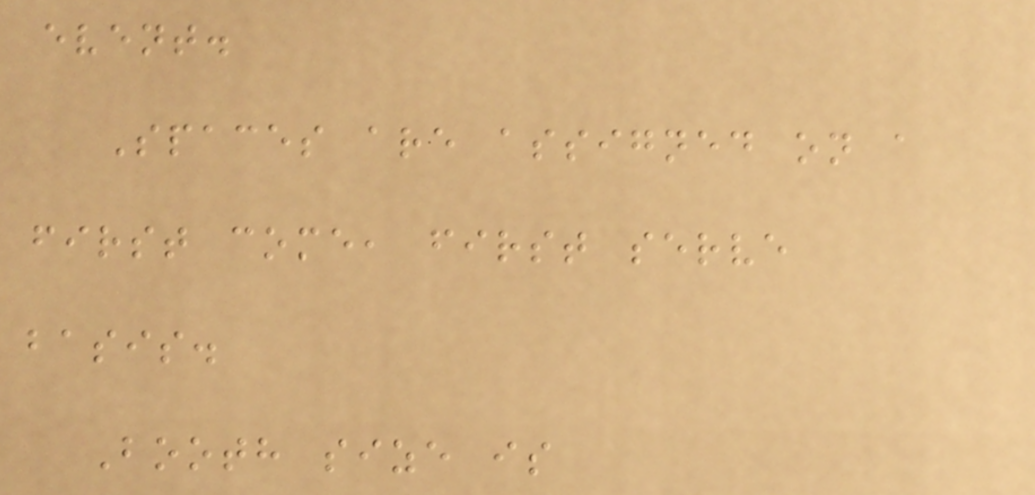event.
Spaces are assigned on a
first come, first serve
basis.
Booth size is
